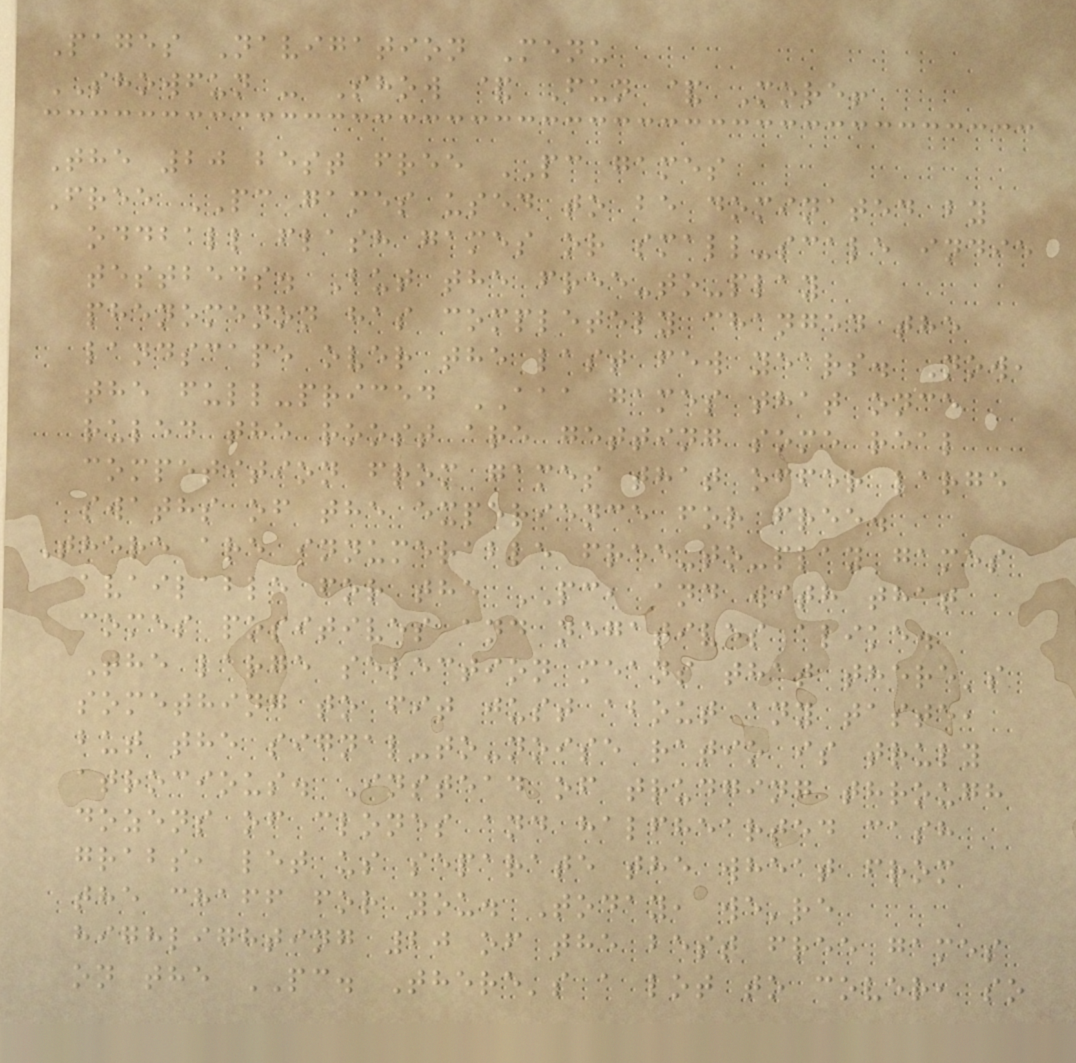Pages Navigation Menu
SHOWFUN - Show & Fun & More!
The 20 best free PC games
Free PC games used to be dominated by
oddball flash games or small-scale indie
testbeds. But the free-to-play
phenomenon has completely changed the
landscape over the last few years. Now,
the full-priced AAA games that once
ruled the roost are getting some real
competition from games that offer large
swaths of the experience for free.
There are innumerable free-to-play games
available for the PC, and with that
comes positives and negatives alike.
The large selection means that there's
something to fit just about any taste,
but the signal-to-noise ratio is truly
atrocious. Instead of trudging through
dozens of clones and halfhearted cash
grabs, let us separate the wheat from
the chaff for you. Today, we're
highlighting 20 of the best free games
on the PC. There's a lot to cover, so
